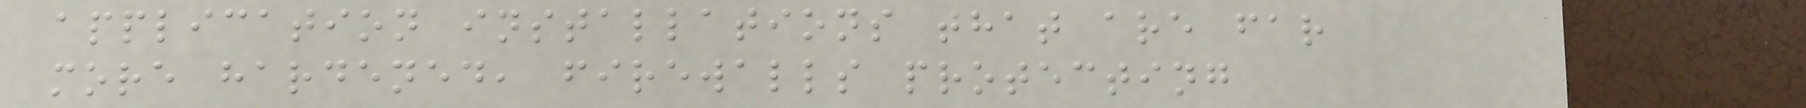application installations that are far
more hardened, firewalls protecting
